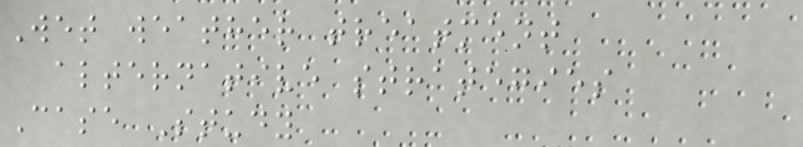Wet weather treatment
alternative strategies
Case Study
